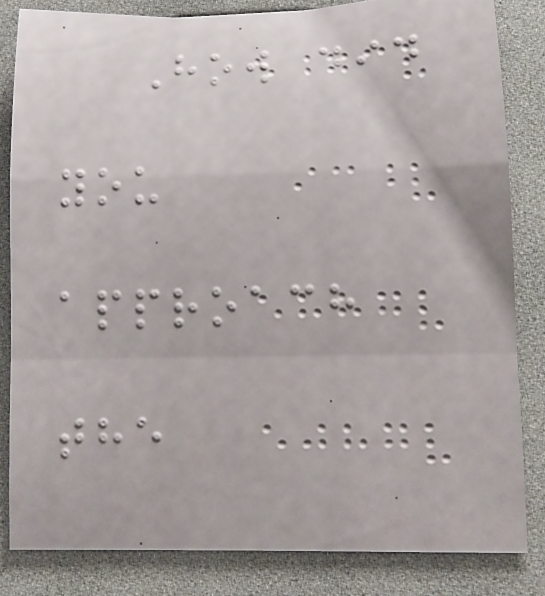How did
you
approach
the
